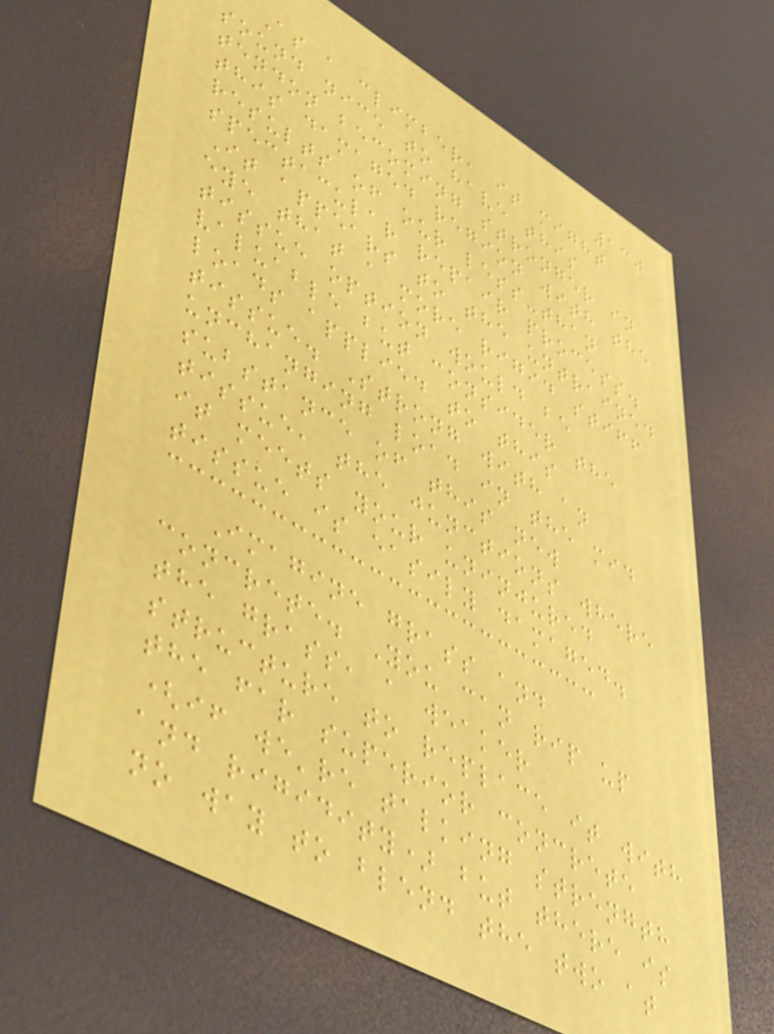130
As a climber, it might
sound nice to have this
tendon becoming stronger in
this damaged region with the
results of our less-than
spectacular repair process.
It appears to the untrained
eye that a more rigid stiff
tissue option would be
valuable but consider the
loads applied to this
tissue. Strong with an
unchanging load in the mid
substance of this new
tissue, the junctions where
it meets your uninjured
tissue is easily damaged.
Imagine grass and
concrete. You can rip up
the grass, a weaker
structure to replace it with
the far superior concrete
(if we're talking strength
and rigidity) but there is
no way to blend the two at
